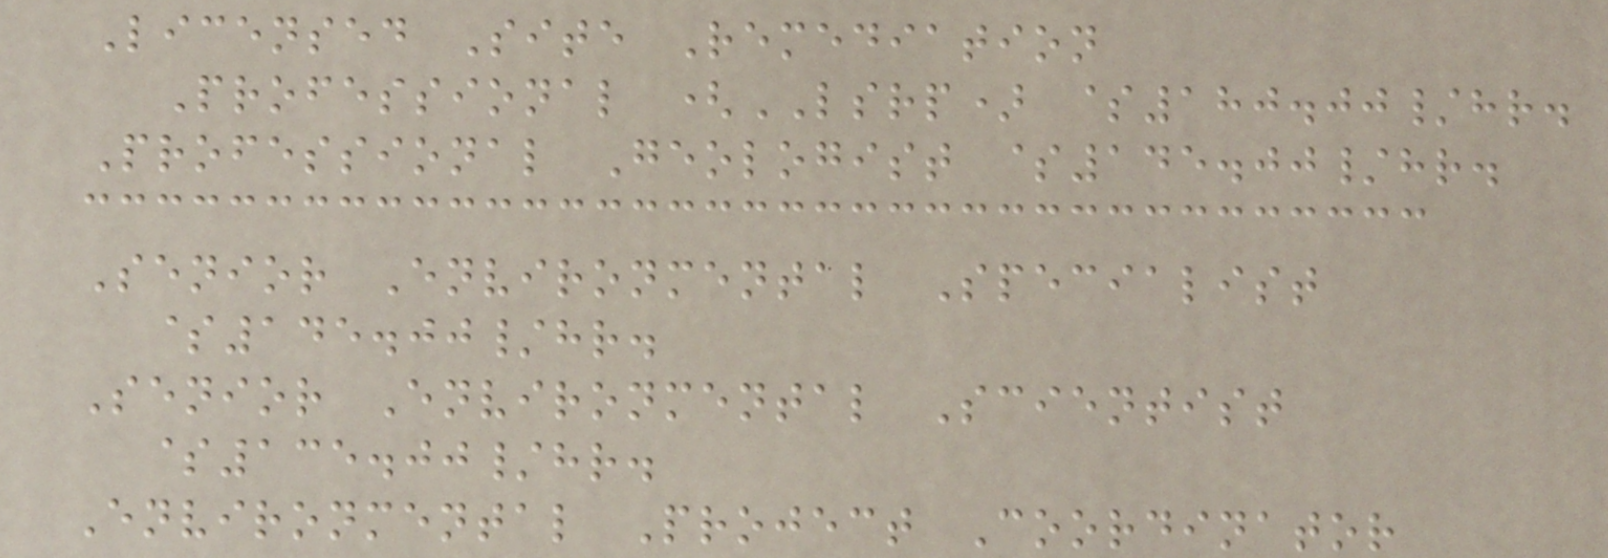Licensed Site Remediation
Professional (LSRP) $180.00/hr.
Professional Geologist $145.00/hr.
Senior Environmental Specialist
$145.00/hr.
Senior Environmental Scientist
$135.00/hr.
Environmental Project Coordinator
